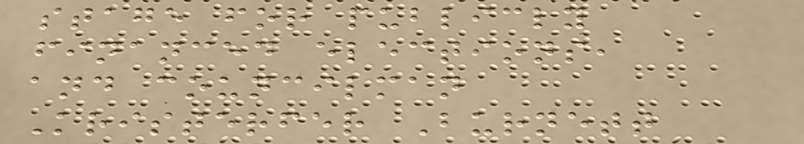stage for publicly
financed elections,
and councilman
Kristerfer Burnett
